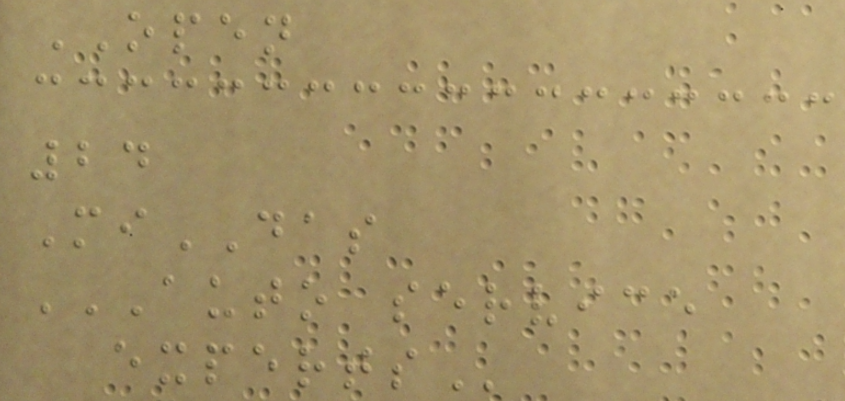OPEN
24
MiDAS
AUTO SERVICE
EXPERTS
